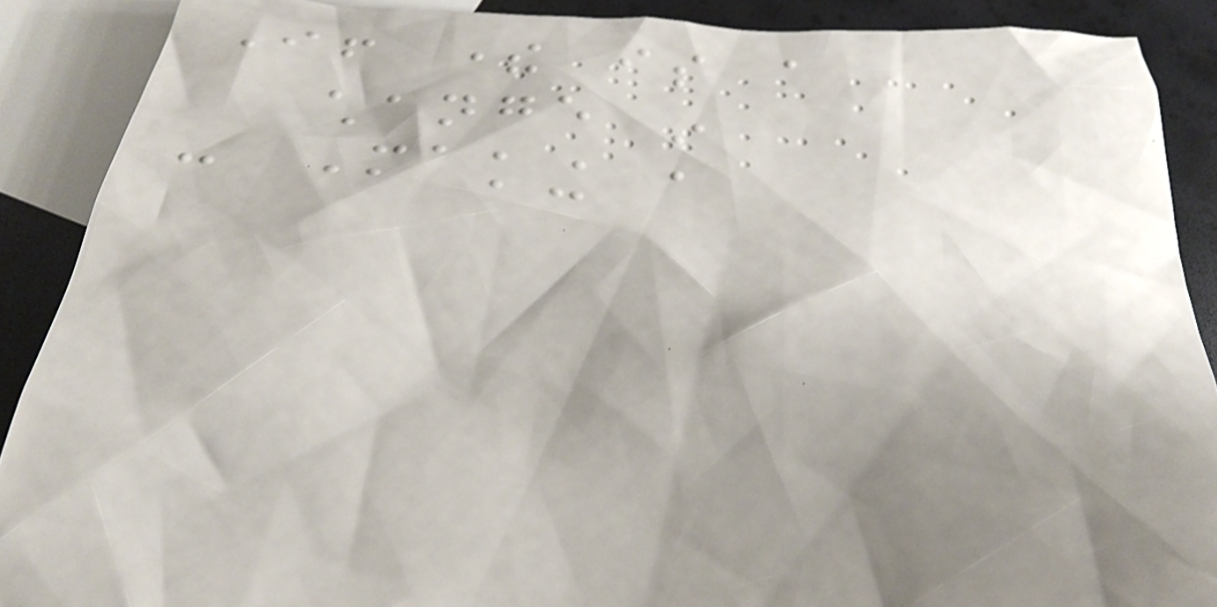If there is a
change in
- Making a
